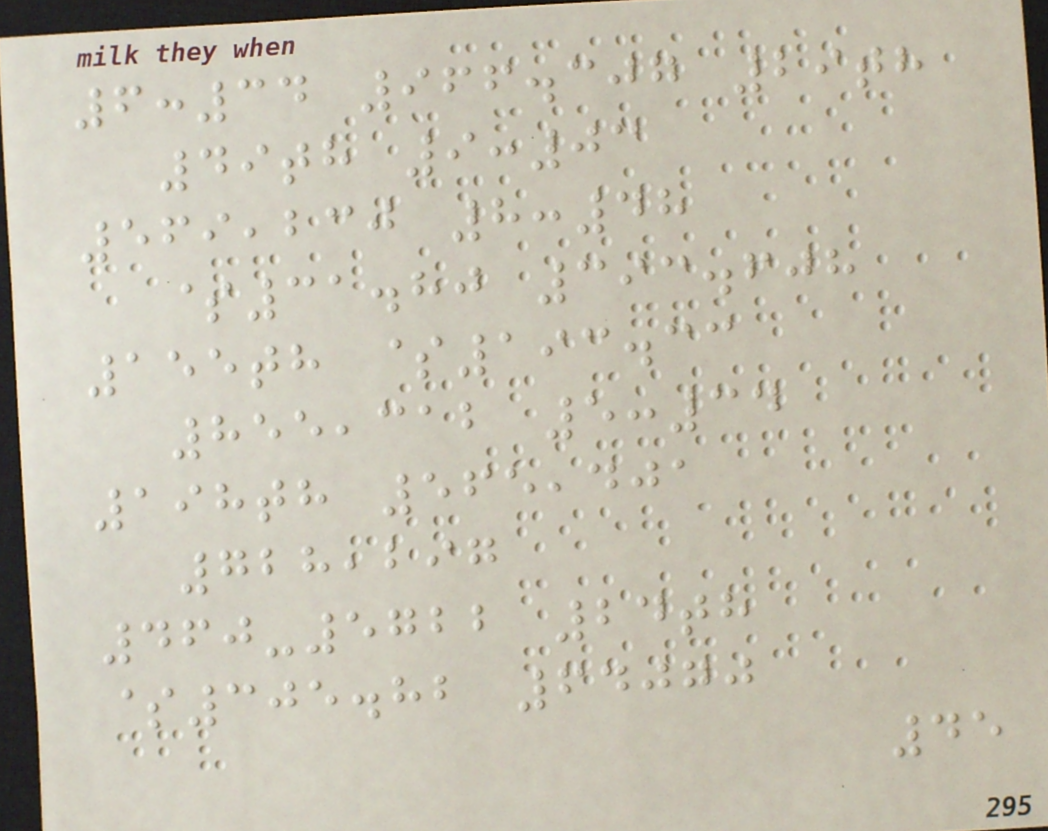6:34 966.307 29th
49th 9:03
569,230 8:48
$31.80 393.608
155th $193.33
855,312 5:34
198th 565,401
728,297
460-5722 24th
$305.82 64070
45
